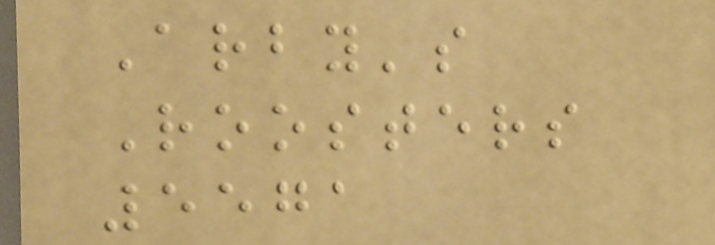Arby's
Roosters
5571
